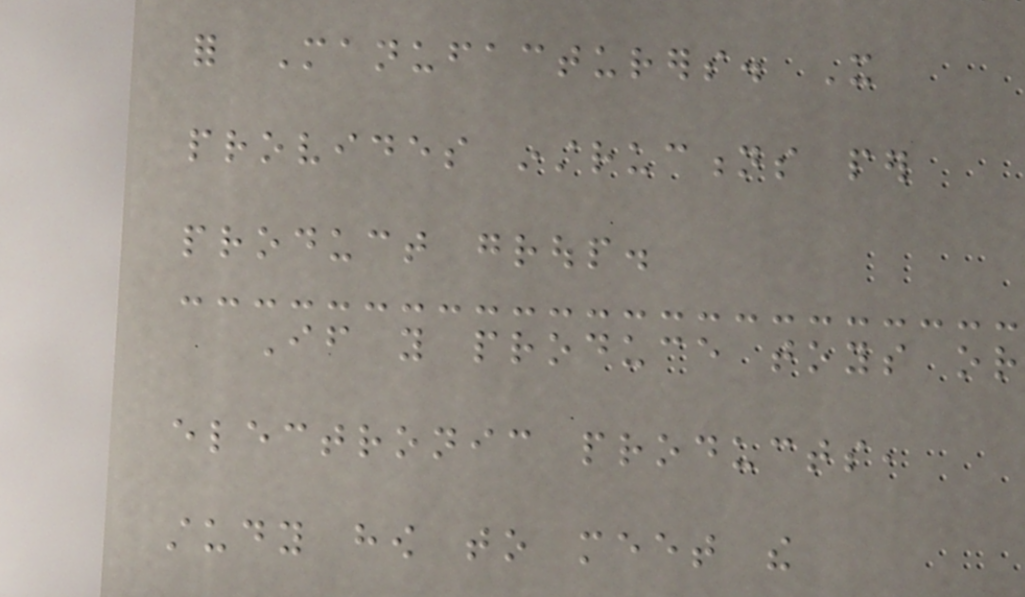for Manufacturers. It
provides instructions per
product group.
If you produce toys or
electronic products,
study how to meet the
